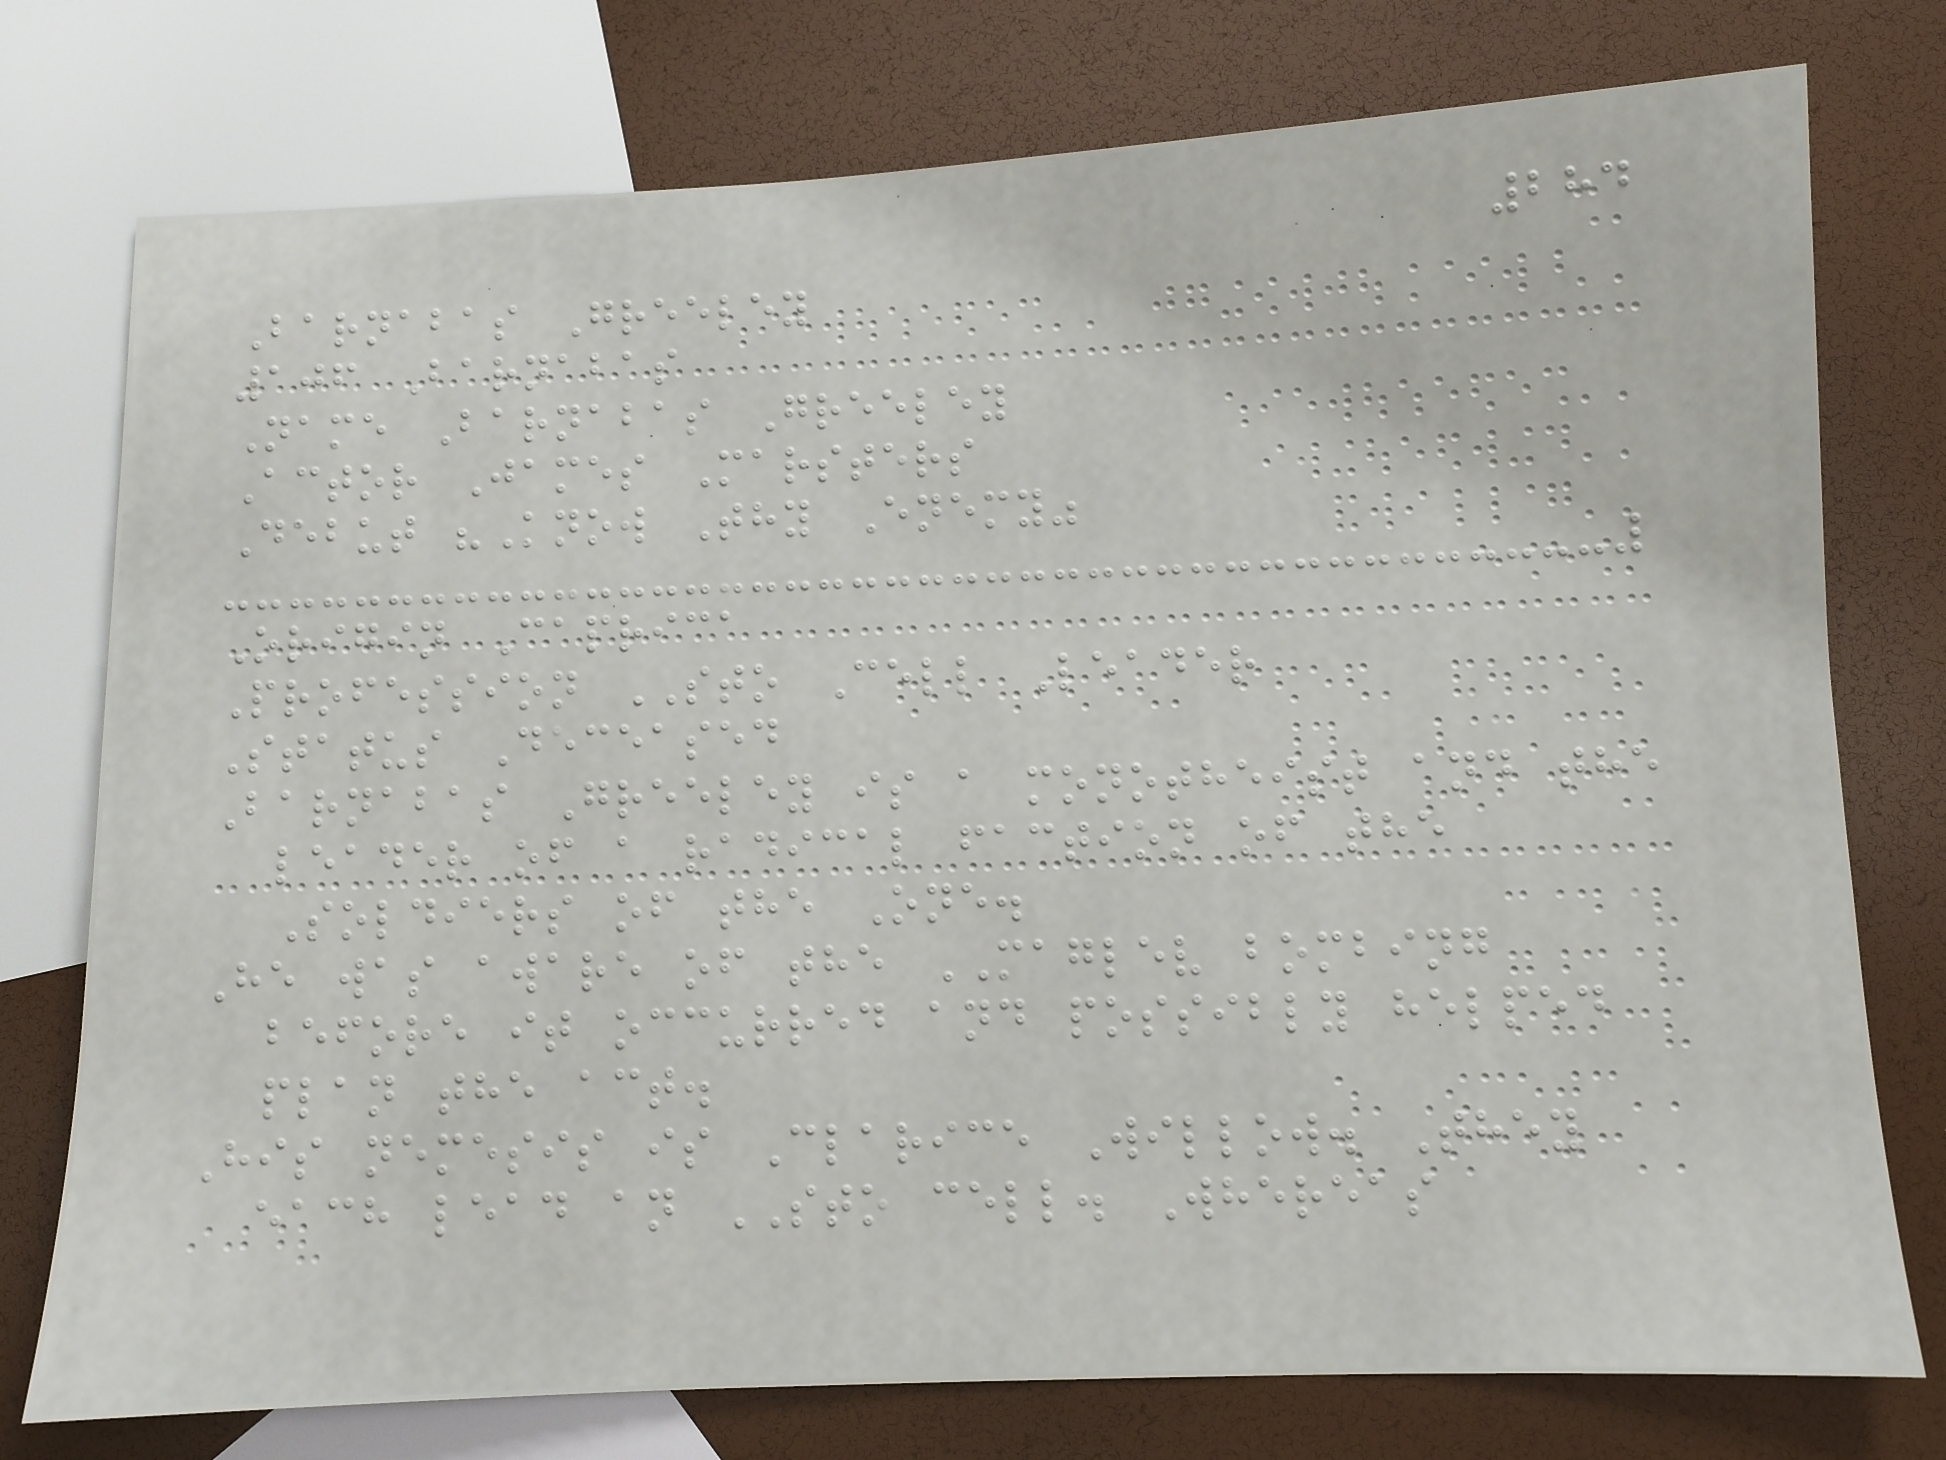284
Barnabas Greeley
106 Barnabas
Name Barnabas Greeley
Actor James Marsters
Debut "Know Thy Enemy"
Origin Caprica
Profession STO Cell Leader
Status Deceased
Barnabas Greeley is a monotheist and the
leader of a radical faction of the
Soldiers of the One.
He was aware of the MAGLEV bombing
before it occurred and possibly helped
plan the act.
His nemesis is Clarice Willow. They
each lead an STO cell. Whereas
